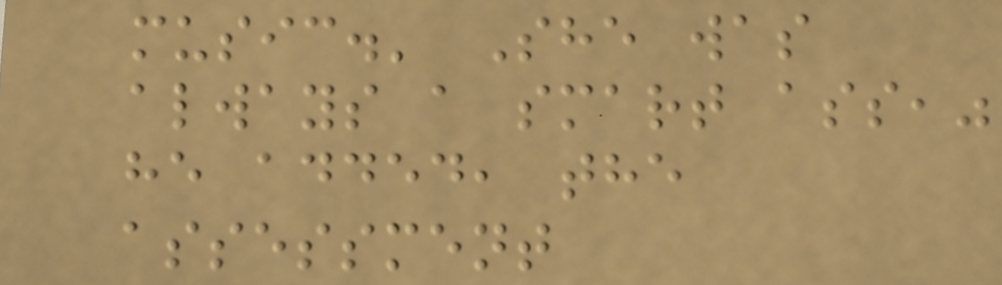music.' She was
always a smart ass,"
he added, the
assessment
